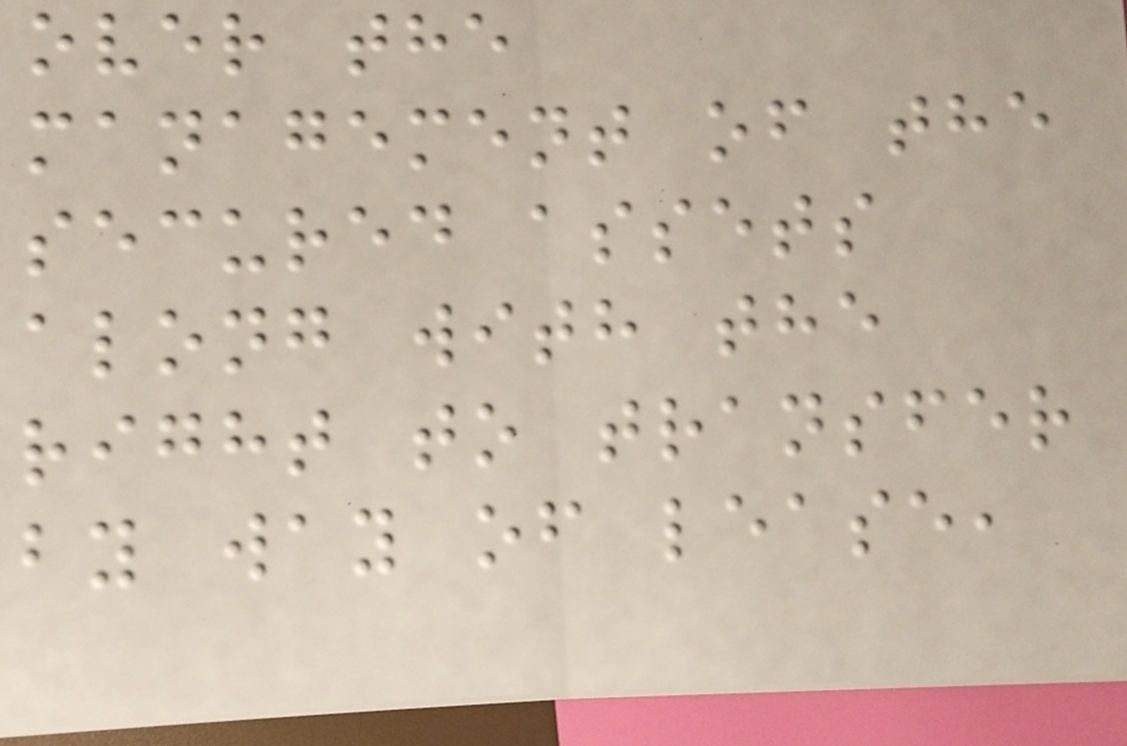over the
management of the
secured assets
along with the
right to transfer
by way of lease,
